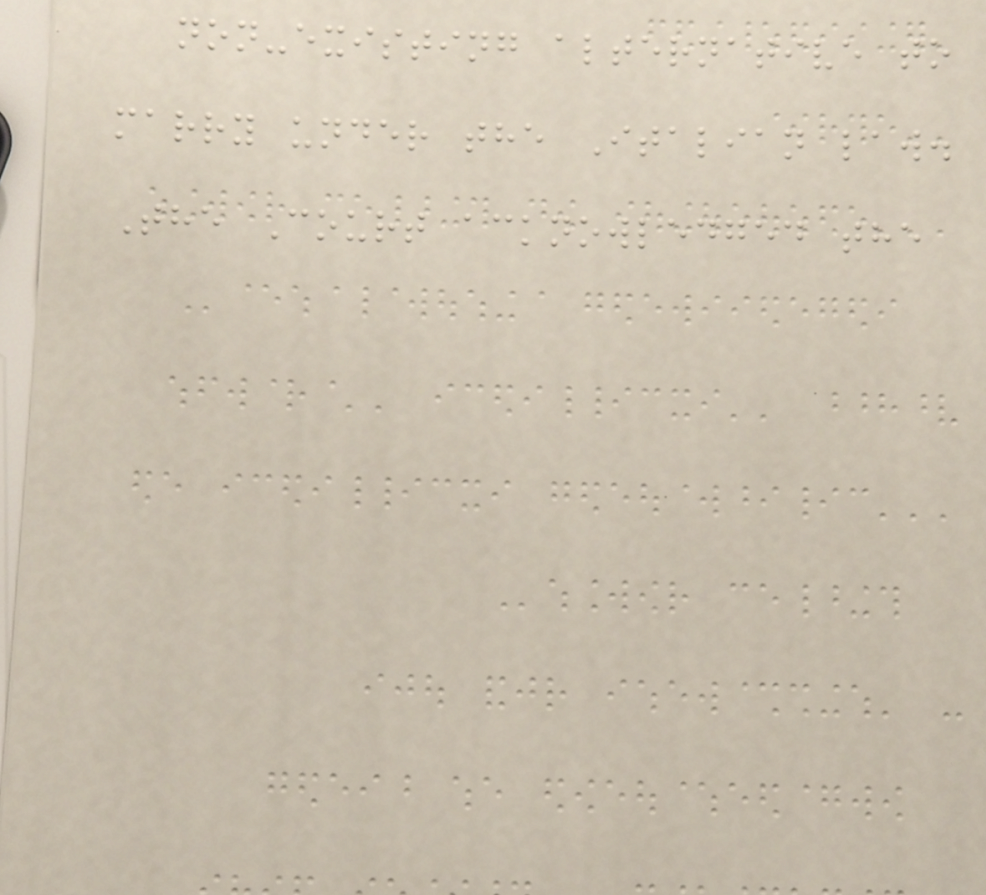non-existing alternative to
marry under the Italian law.
The Court acknowledged the
